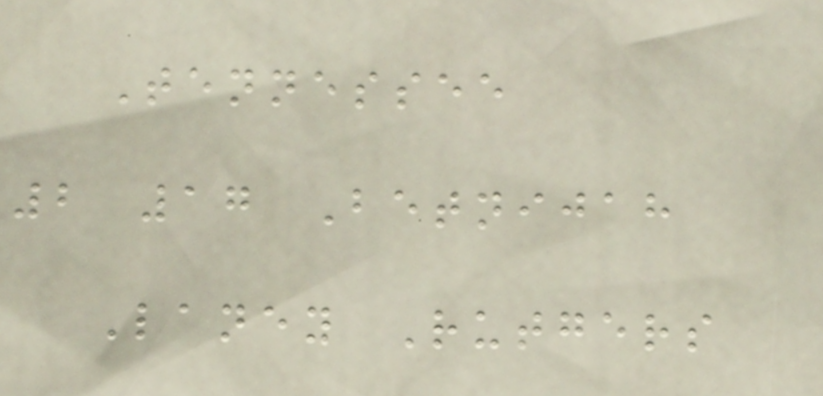Tennessee
2 17 Betnijah
Laney Rutgers
